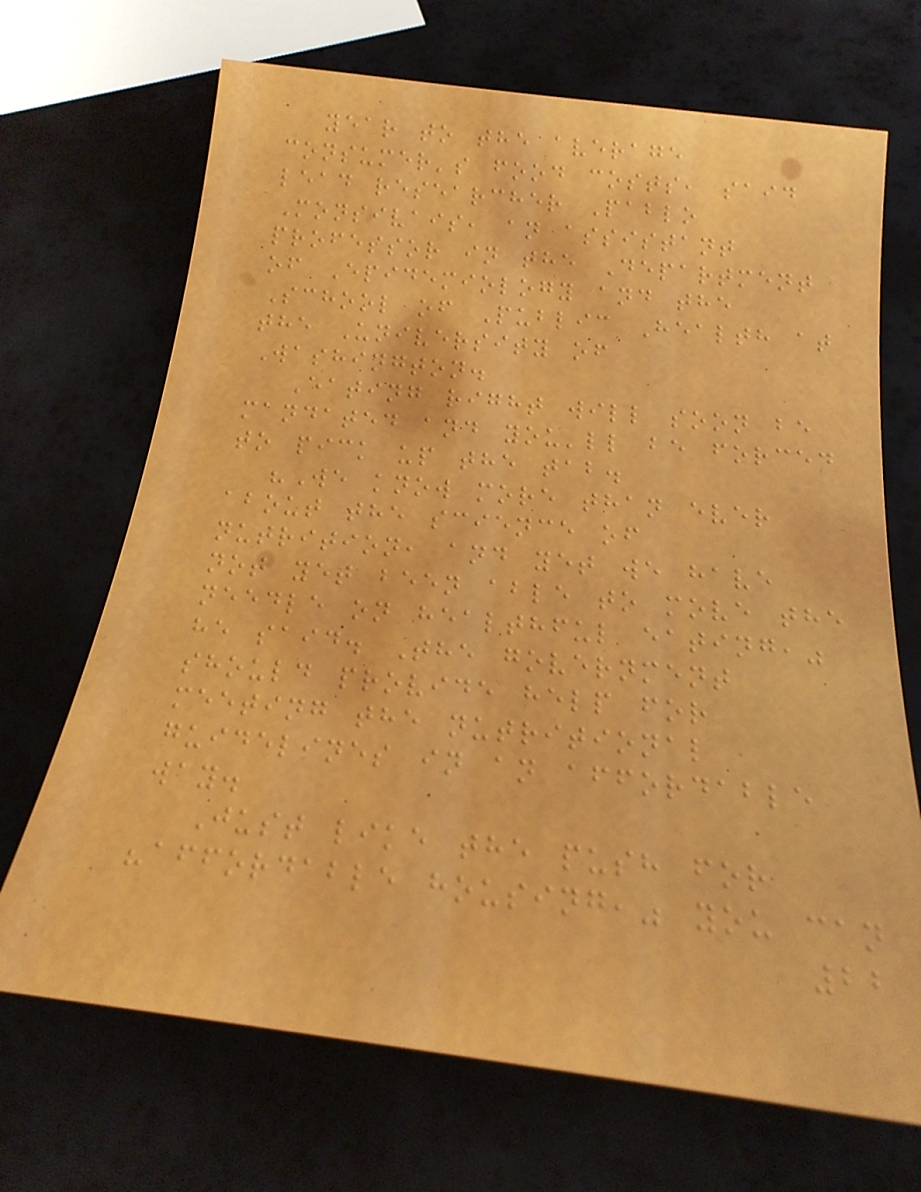year to the average
consumer's food costs, said
lead researcher Pablo
Monsivais, an assistant
professor in the Department
of Epidemiology and the
School of Public Health at
the University of
Washington.
Eating right will soon be
mandated and you'll be forced
to pick up the tab.
"We know more than ever
about the science of
nutrition, and yet we have
not yet been able to move the
needle on healthful eating,"
he said. The government
should provide help for
meeting the nutritional
guidelines in an affordable
way.
Just like the push for
"affordable housing," you can
22
